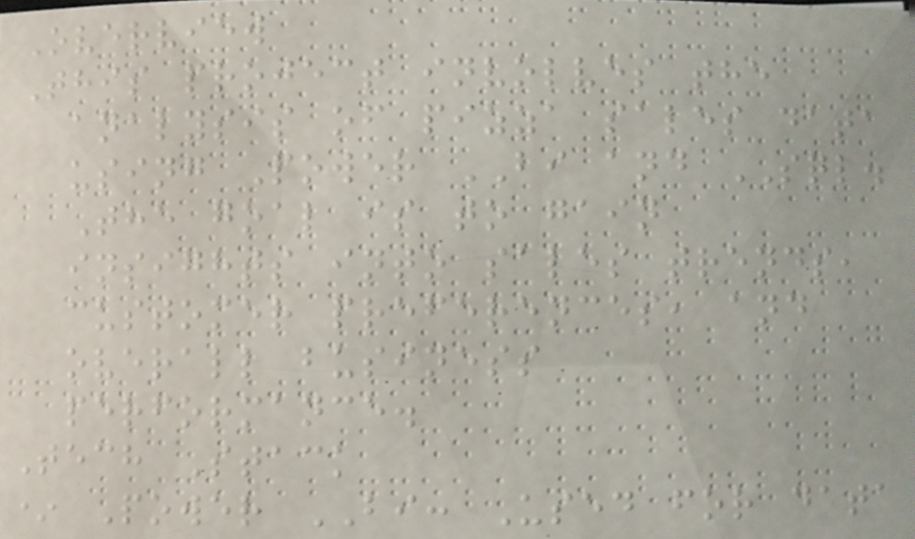Overview
This project involves the
analysis of pizza sales data
using Power BI and SQL.
The goal is to gain
insights into sales trends,
customer preferences, and
overall business
performance.
Tech Stack
* Power BI: Used for data
